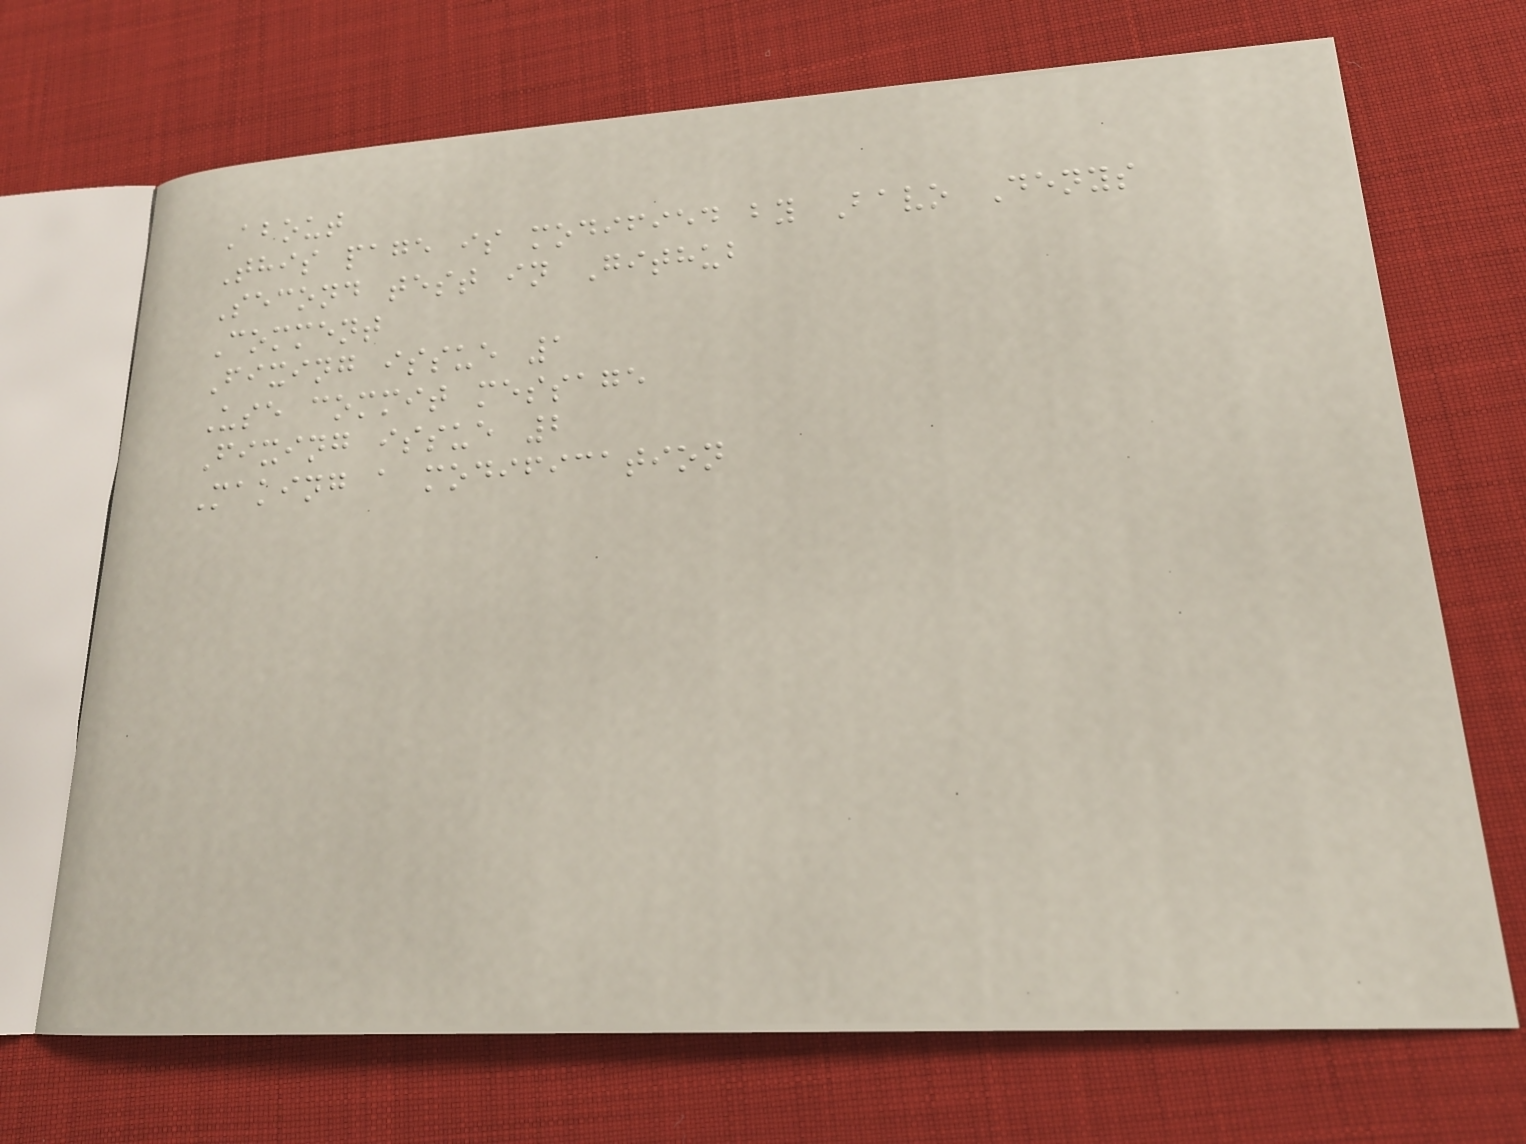About
This page is modified by Bavo Denys
Second test in Github
Comment
Fixing issue 1
Use commit message
Fixing issue 2
Making a modification
